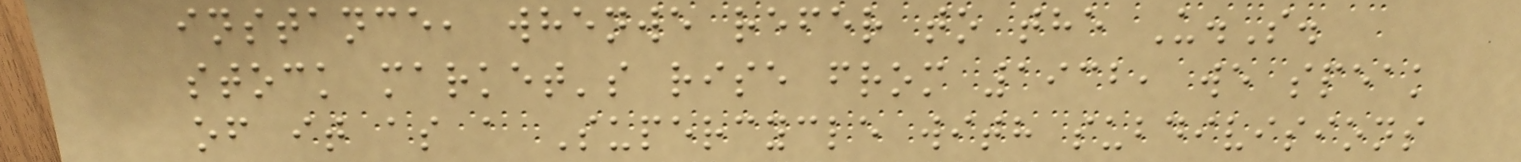instance, whenwe refer to the U.S.
stock market's rise from 1932, we speak
of it as a Supercycle with subdivisions
